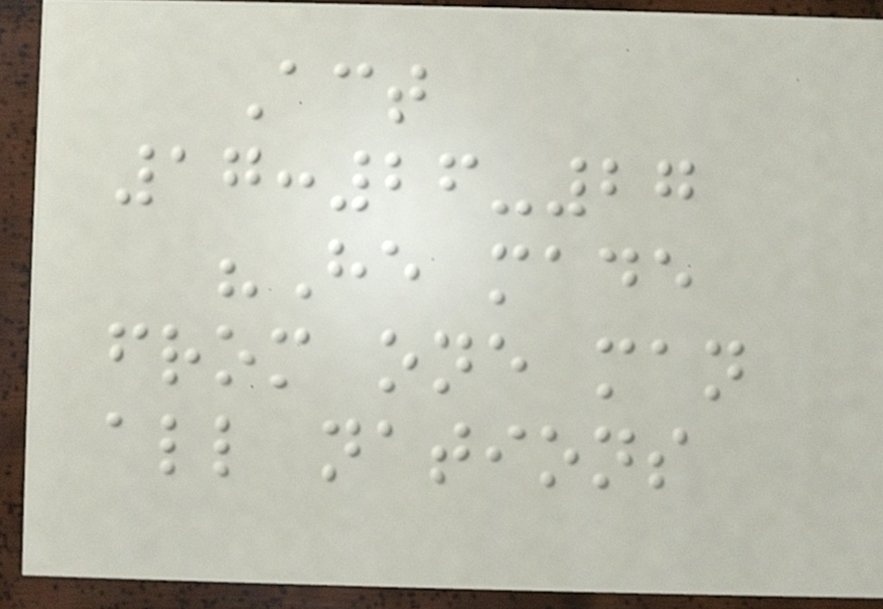Act
17:26-27
"He made
from one man
all nations
